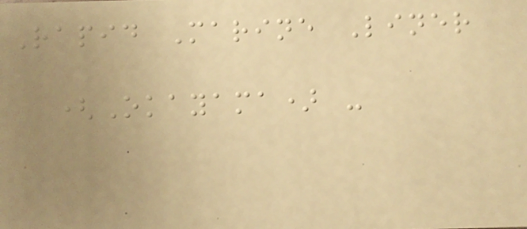Rapid Marine Liner
(Okayama) -
